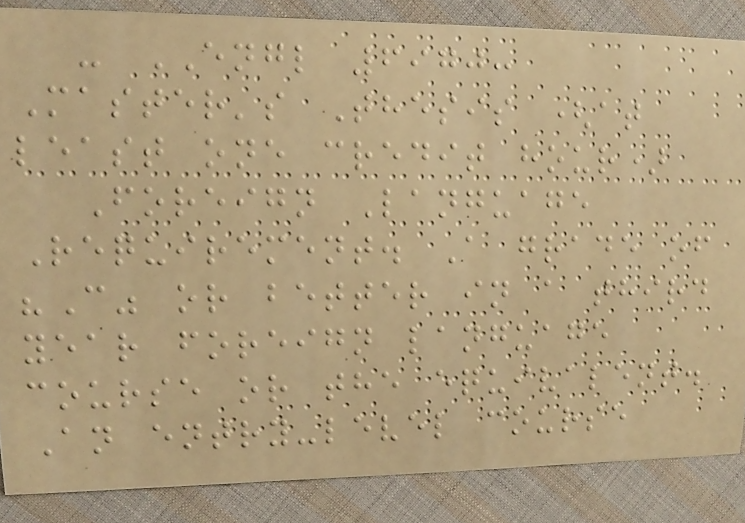- ENGL 6970:
Master's Thesis (at
least one credit hour)
Foreign Language
Requirement. A grade of
"C" or better in a third
year foreign language
course or the equivalent.
An entry-level course
